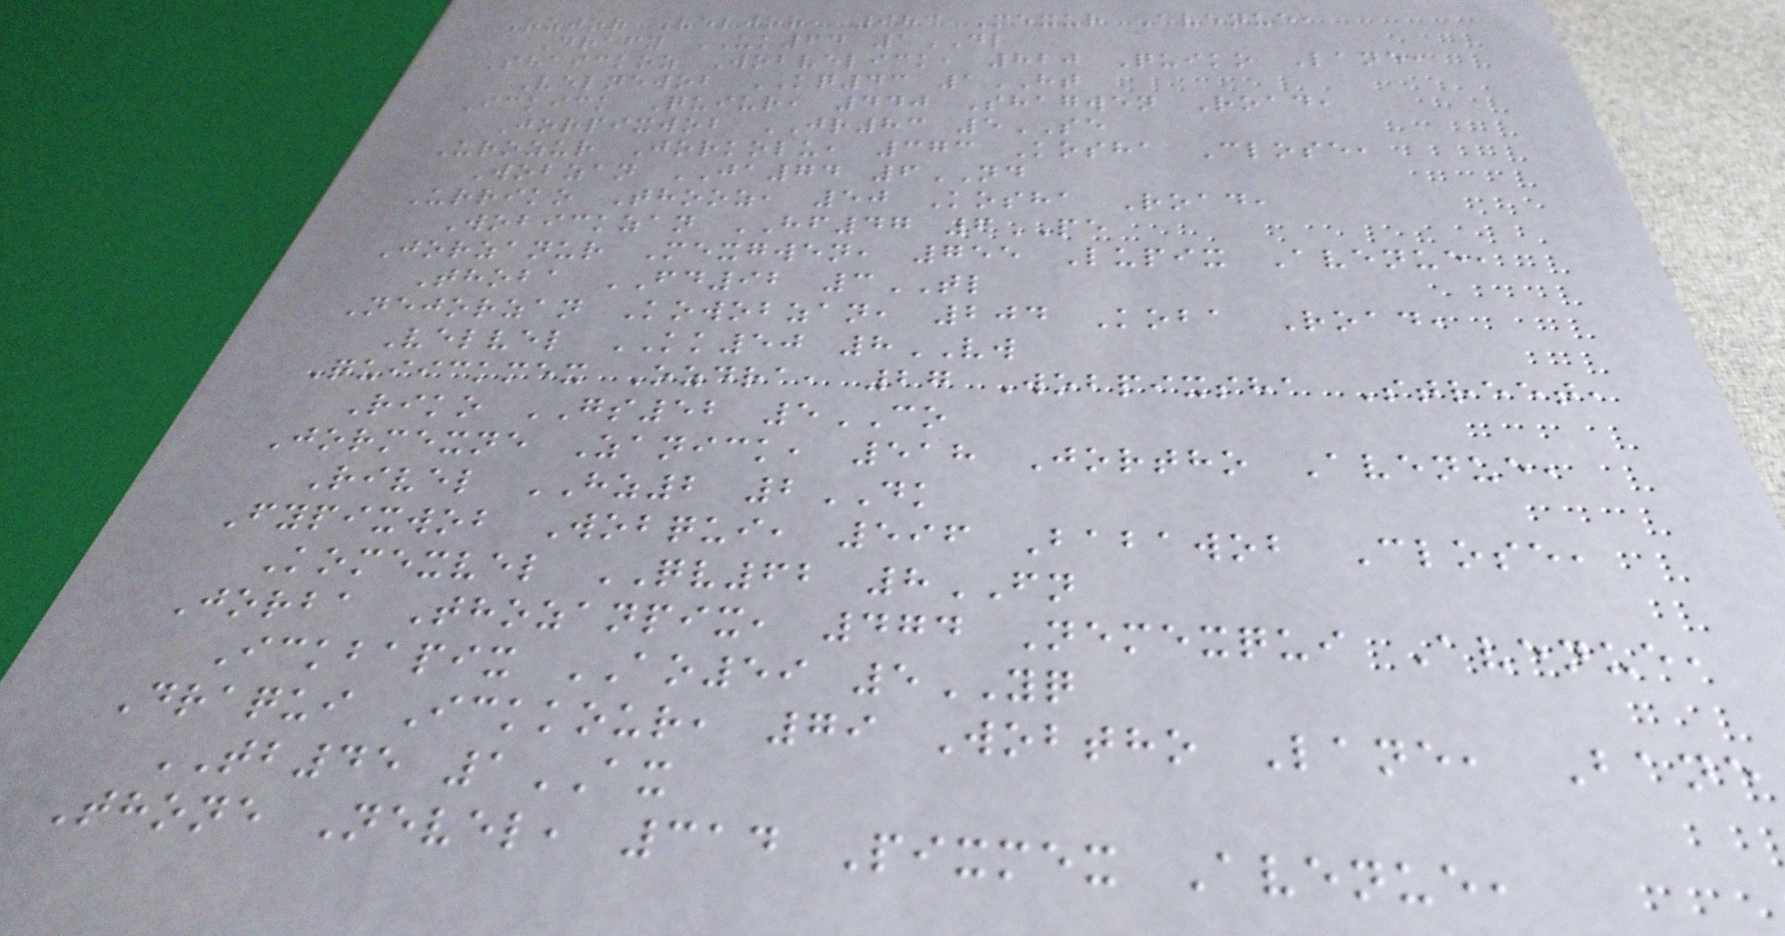Ozjor Veljor, 983 Mexur Avenue,
Drafy UK64 1DL
Shaickoz Wobvelick, 820 Quiko Lane,
Velnewob KQ43 1HT
Ickick Quiur, 440 Shagwen Road,
Jorpixwob JR83 5SE
Urozur Jorkolu, 373 Kosha Close,
Wobzan JA74 6ND
Urriko Thooz, 50 Kosha Road,
Wobickzan HF47 6PE
Jorzanur Mexgwen, 755 Lupix Avenue,
Thoba FD92 3TL
Nejorzan Kowobzan, 204 Koba Road,
Velvel KK50 8VW
Quiickmex Ozdra, 27 Wobpixsha Street,
Riko GS52 5CO
Jormexne Zanick, 518 Jortho Avenue,
Rivel HZ2 2DK
Fypixwob Wobqui, 596 Babawob Close,
Komexvel QV62 8FN
Jorba Thozanpix, 474 Nemexqui Avenue,
Ickbapix AO59 5YQ
Draqui Ickkour, 79 Wobtho Lane, Bane
TB45 1AX
Thone Nevel, 314 Pixmex Avenue,
